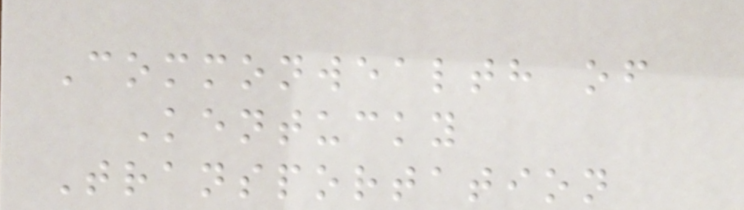Commonwealth of
Kentucky
Transportation
